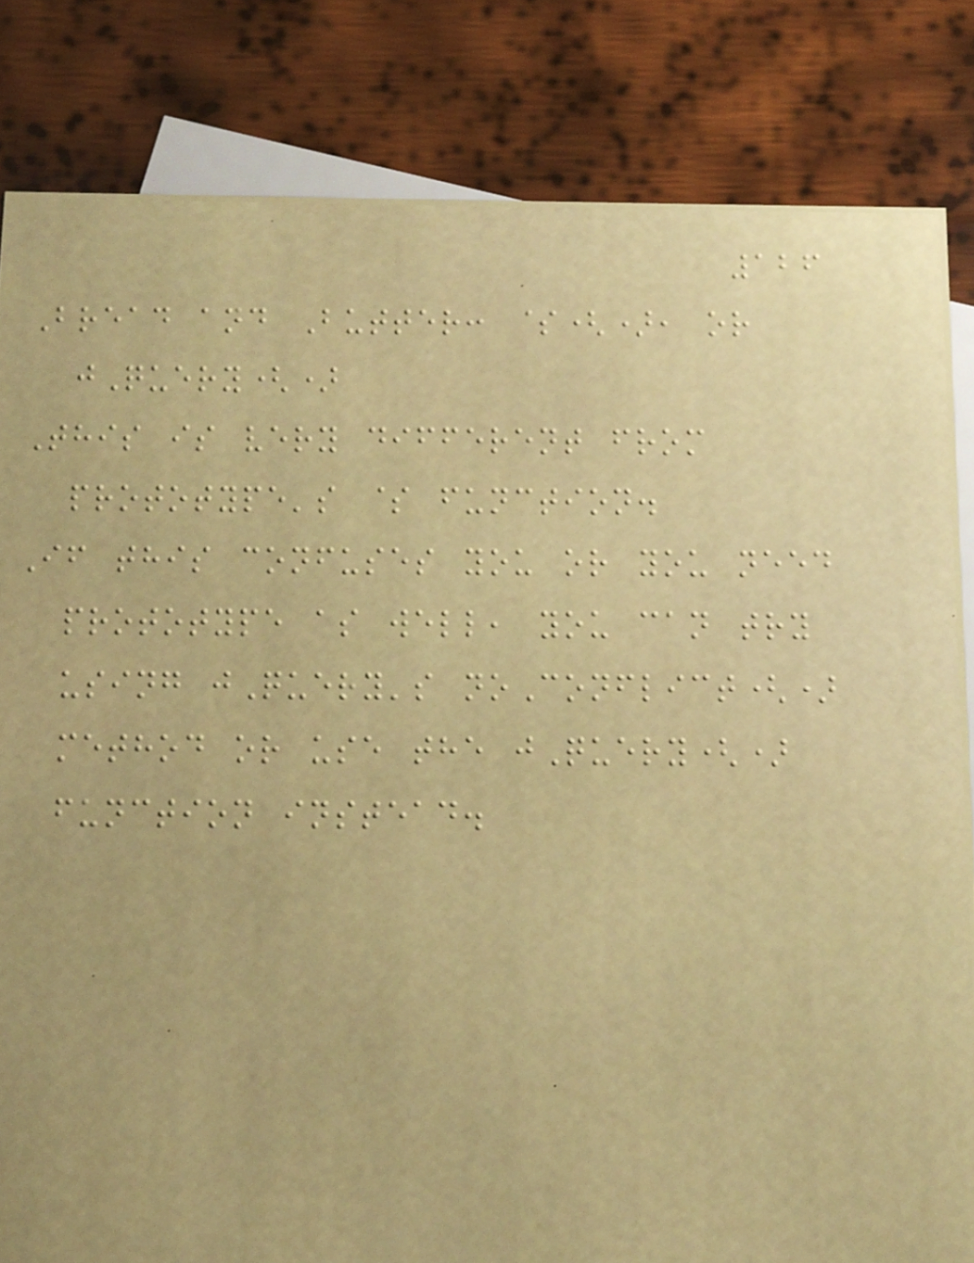126
Bread and Butter: $(), or
jQuery()
This is very different from
prototype's $ function.
If this confuses you or you need
prototype as well, you can try
using jQuery's noConflict()
method or use the jQuery()
function instead.
